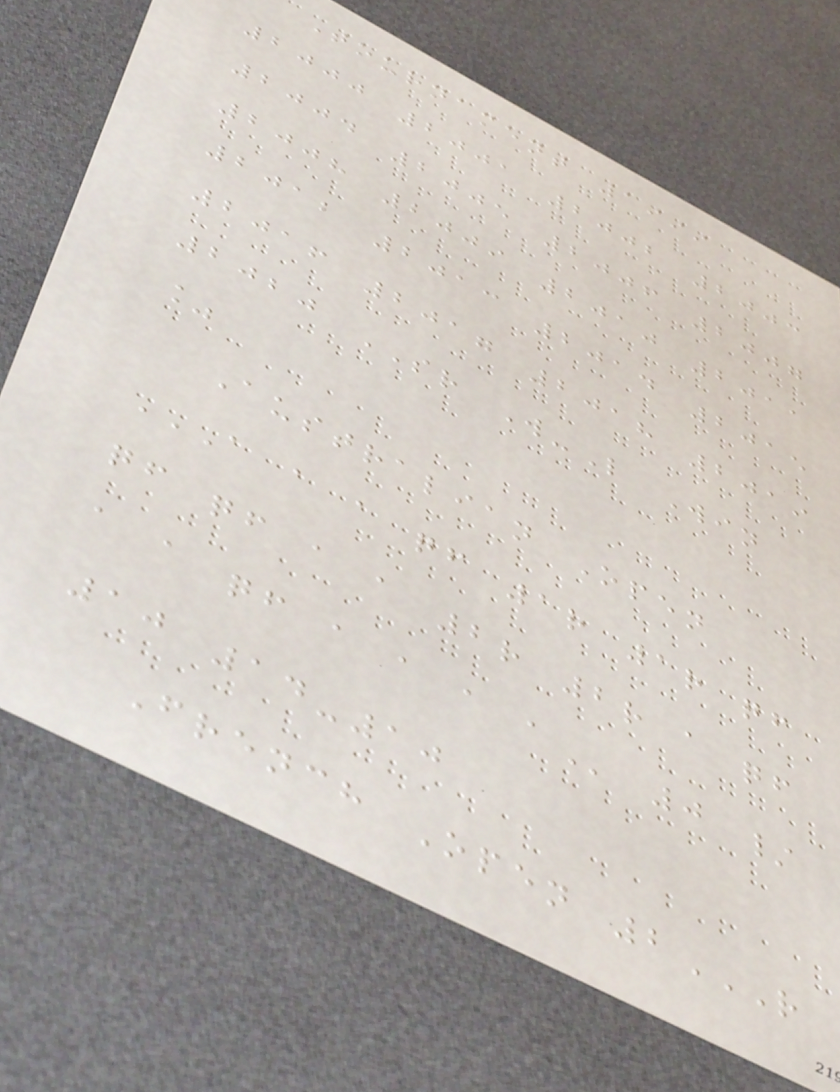Tournament 1999
2000 2001 2002 2003
2004 2005 2006 2007
2008 2009 2010 2011
2012 2013 2014 2015
2016 2017 2018 2019
2020 SR W-L Win
%
Australian Open
A A A QF 1R 1R QF
QF QF A A 2R 2R A QF
A A QF A A A A 0 /
10 14-10
French Open 2R
